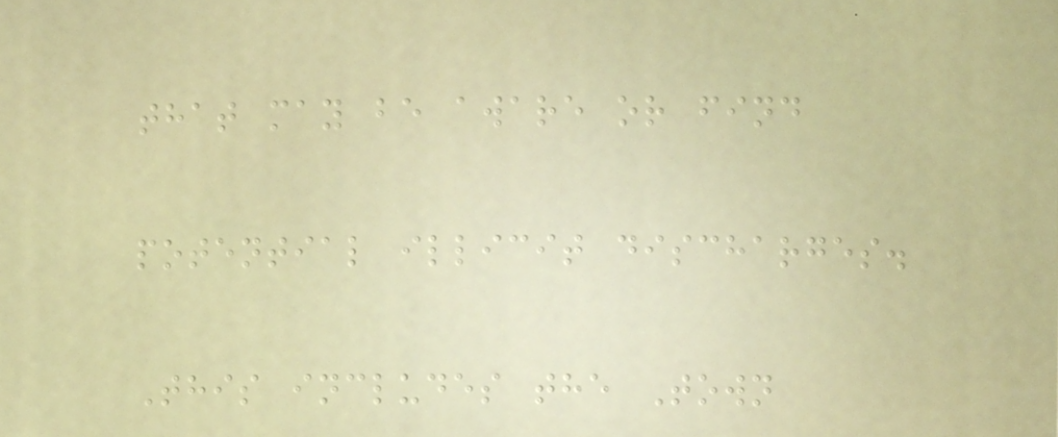that may be aware or find
potential illicit discharges.
This includes the Town
